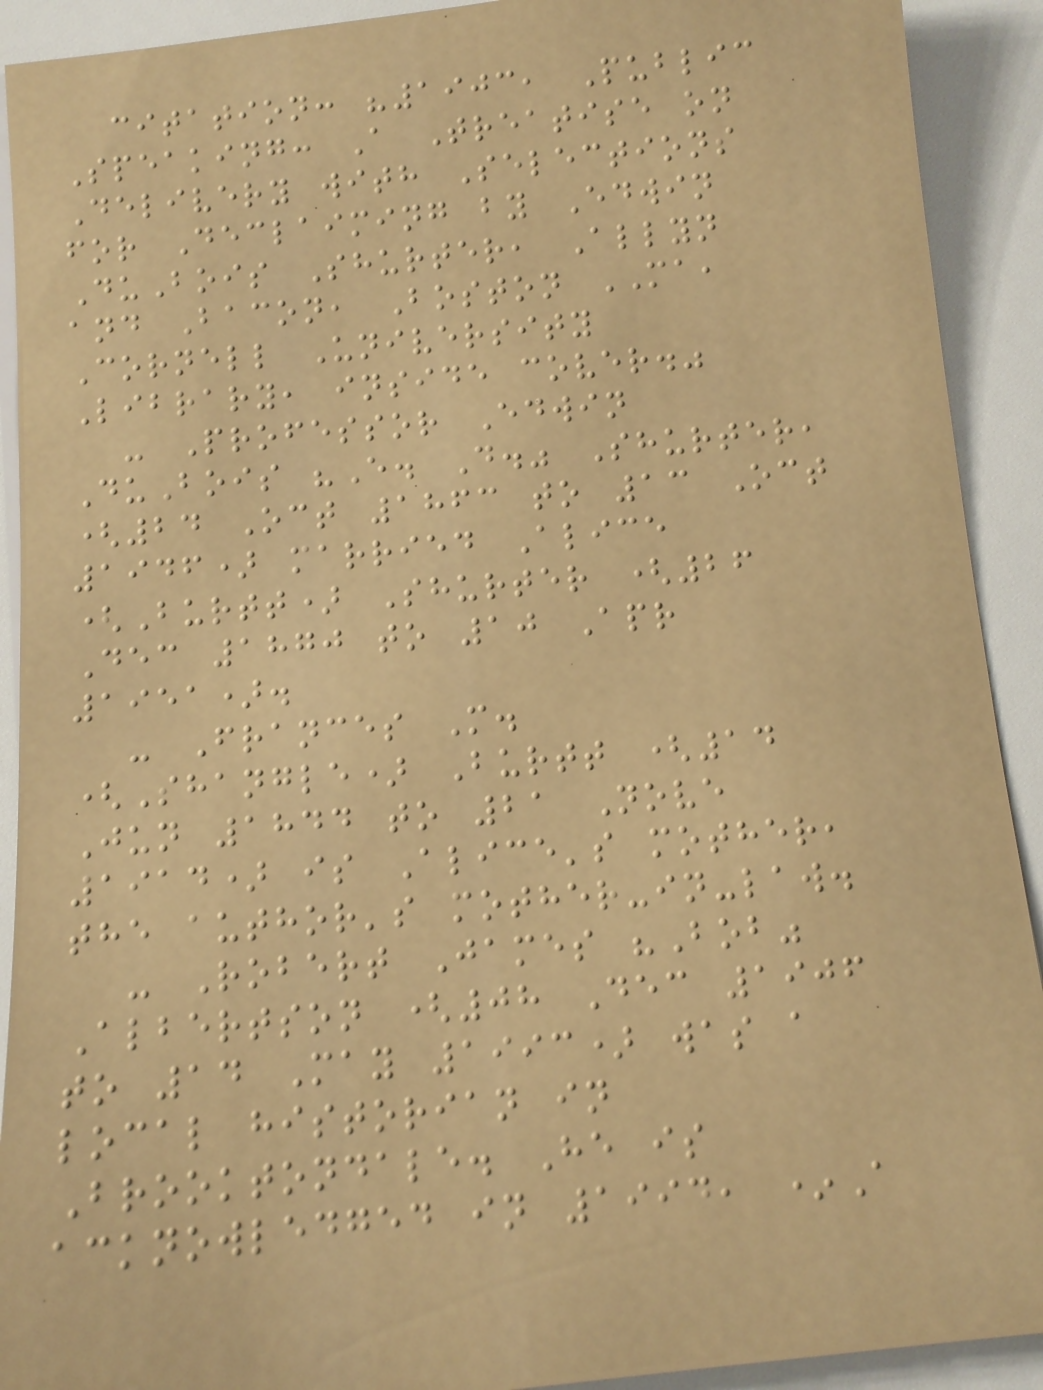citation: "1903, Public
Speaking: A Treatise on
Delivery with Selections
for Declaiming by Edwin
DuBois Shurter, Allyn
and Bacon, Boston MA,
Cornell University
Library, inside cover."
- Professor Edwin
DuBois "E. D." Shurter,
(24 Oct 1863 to 13 Oct
1946) married Alice
(Burtt) Shurter (26
Dec 1870 to 10 Apr
1951).
- Frances M.
(Shangle) Burtt (14
Jun 1844 to 21 Nove
1914) is Alice's mother,
the author's mother-in-law.
- Robert James "Bob"
Albertson (08 Dec 1906
to 14 May 1993) was a
local historian in
Brooktondale. He is
acknowledged in 1994, *A
